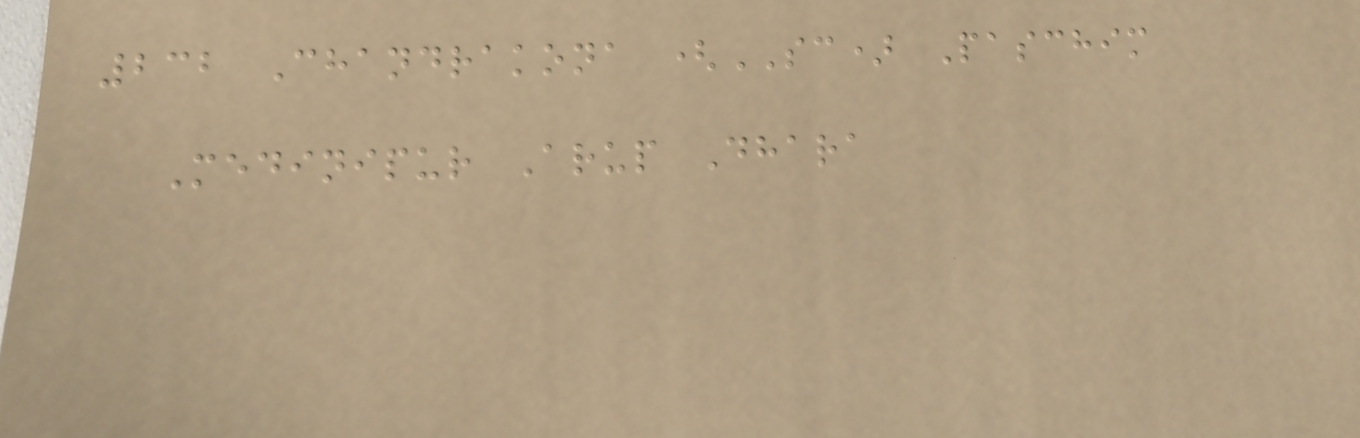232 Chandrakona (SC) Paschim
Medinipur Arup Dhara
